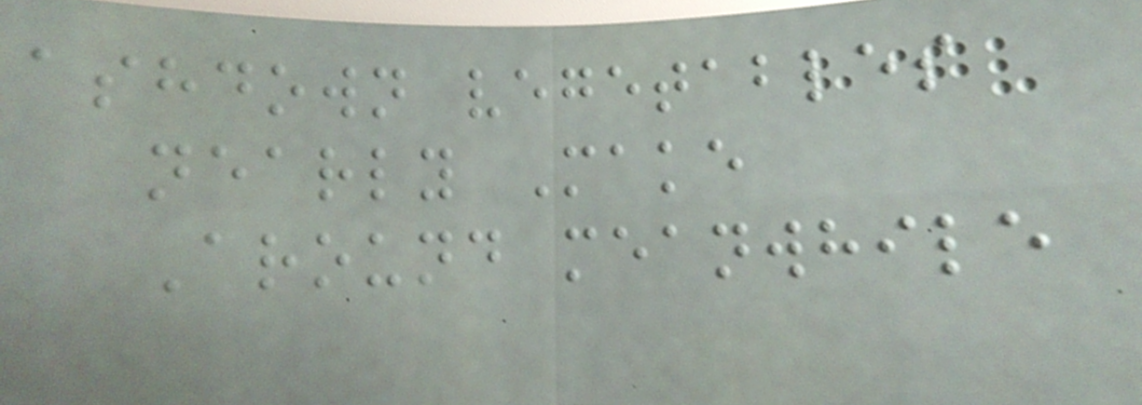ashdown vegetables
nearly Make
Around meanwhile
